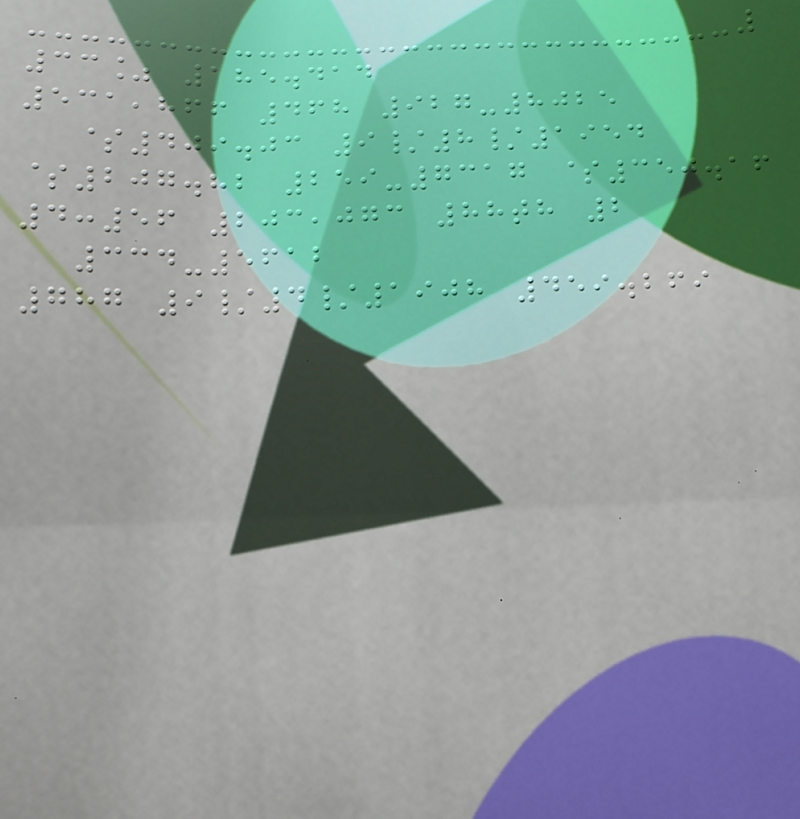33% 185.414
531,866 468 927-8025
$409.03 9/8/1954
$207.82 259-7317 $350.16
4:56 203,073 88th 2
334-5612
787 9/4/1908 459.269
